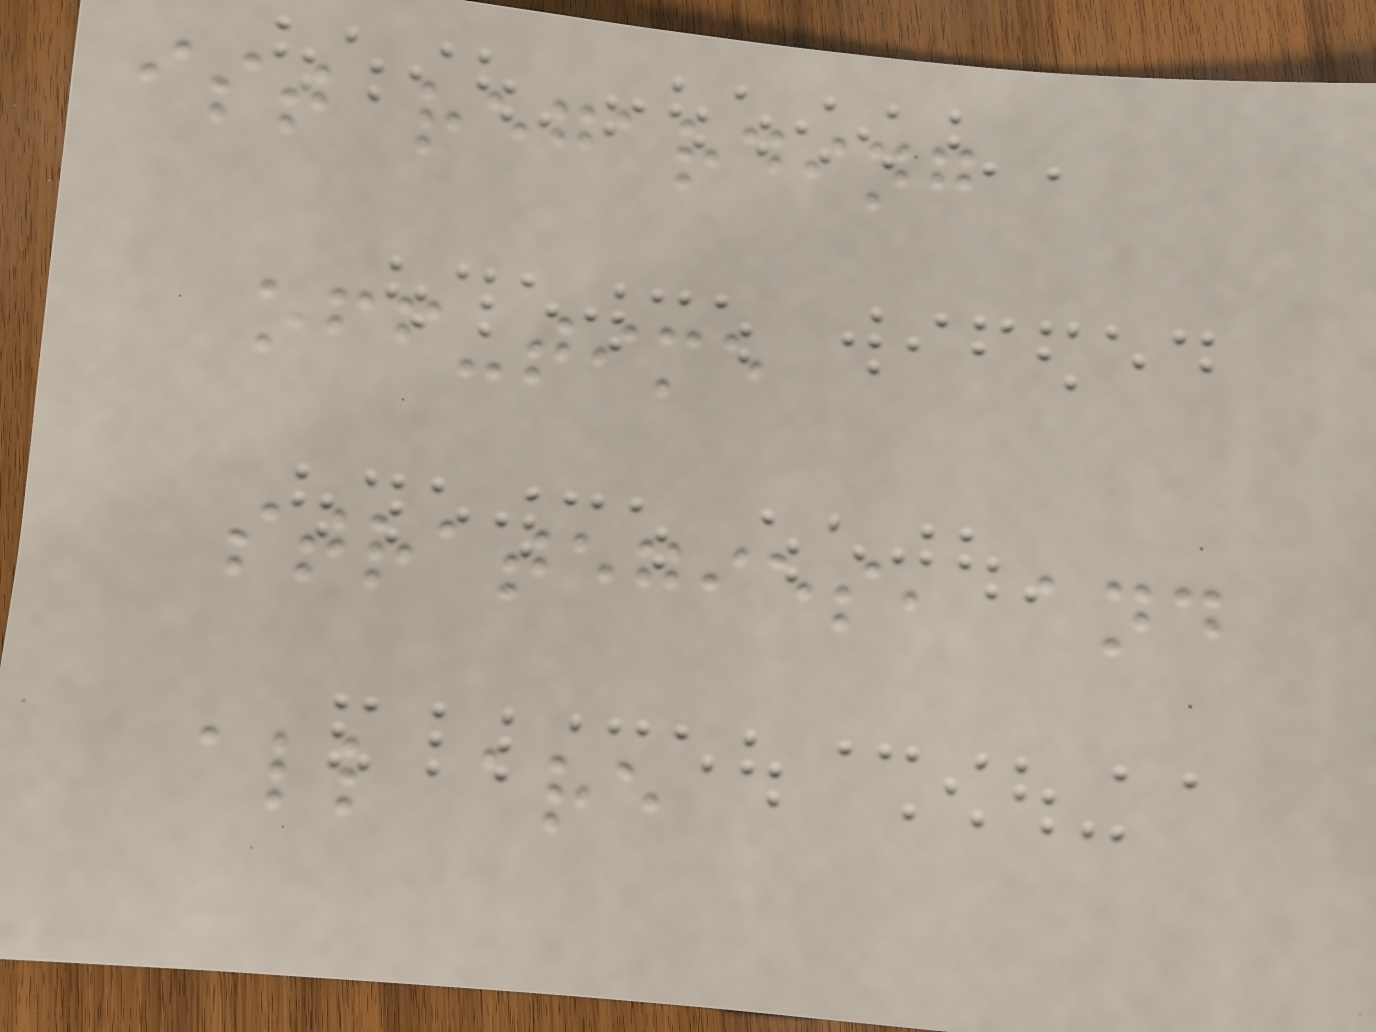ist regarding
off-time
strategies, and
all are
